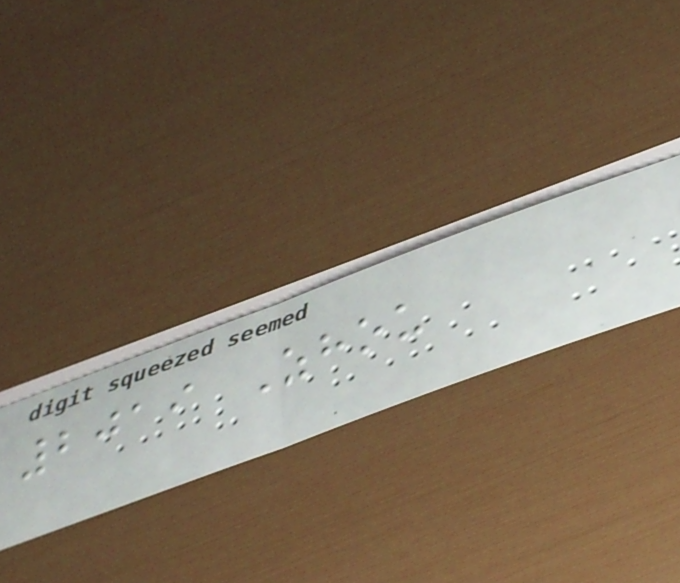2019 Zhou
